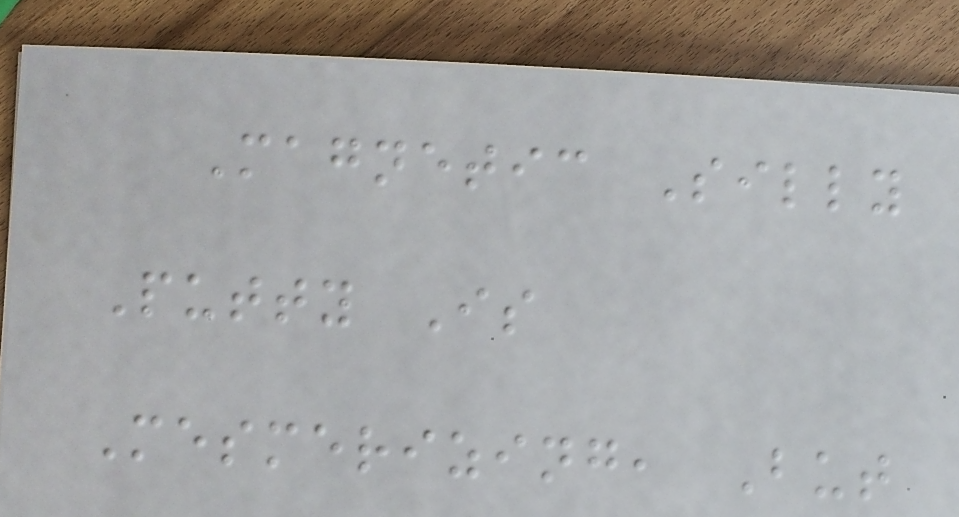Magnetic Silly
Putty Is
Mesmerizing, But
